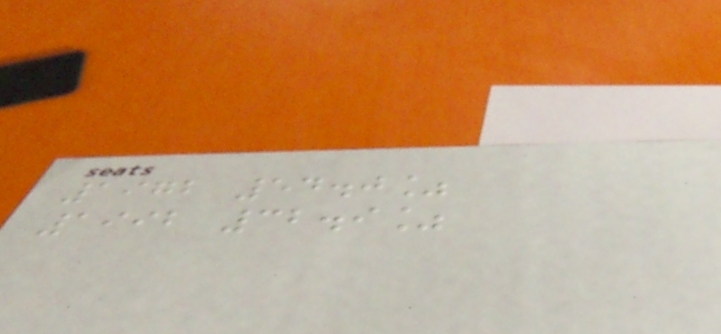1972 54.0%
1992 32.9%
